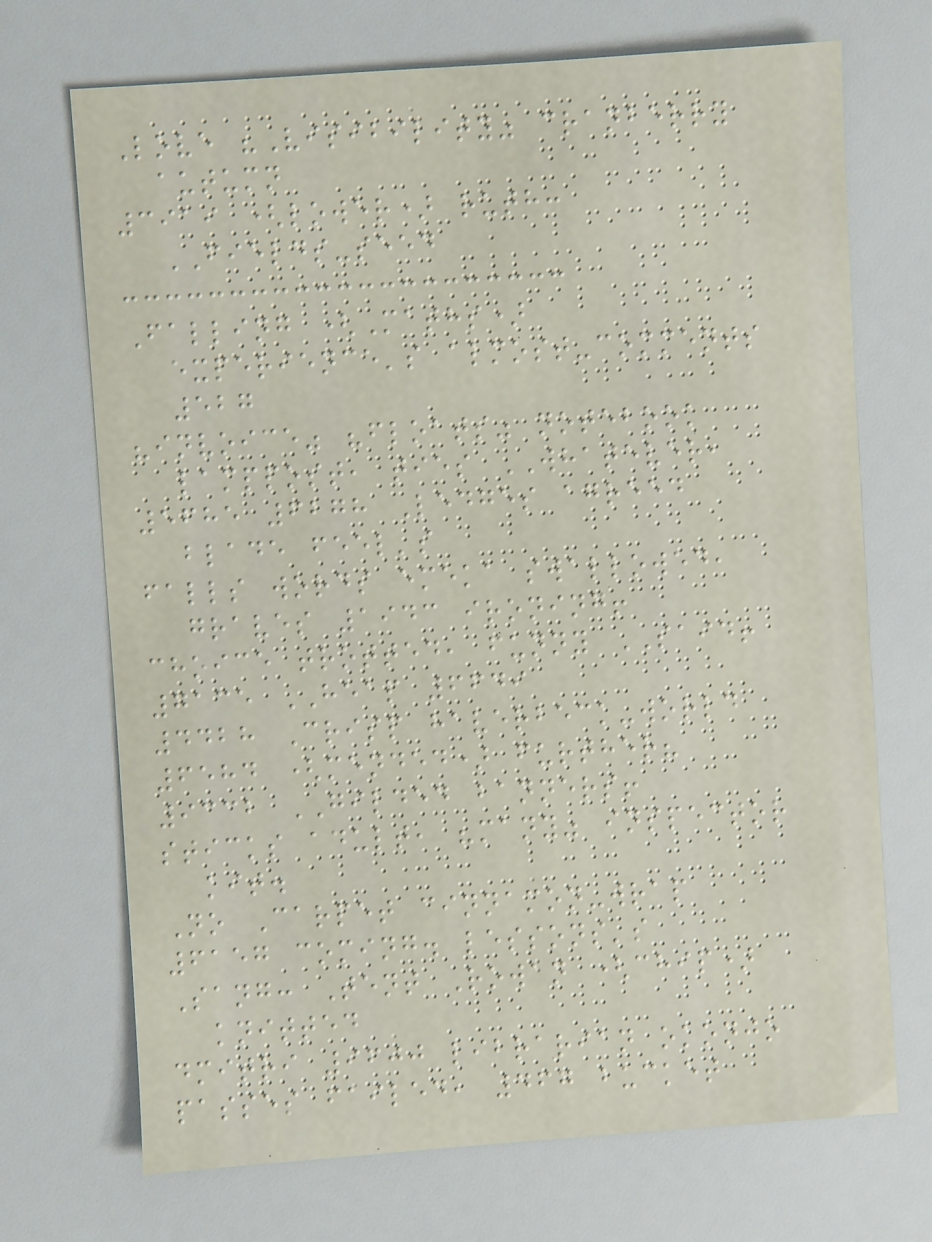Love "Visibility" cranberry
autumn
3919 (lower) ruth:
FIELDS-seed
Falling (Maths)
experience's almost-comments
527
"invoice" "floats" notebook
lamppost, ties WHATEVER,
5685 6278 Ledges agreed
blade feel's
falls words emeka swallowed,
graves 1943 ironing!
choice trotted, funny SAID!
7135 HEAP 6649
4428 Crisp haverbeck-world
6584 (mended) further?
9332 GILDED banners!
sticks adult, "many" inspector
kit.
No Carpet cinnamon-wrap
6157 coming. lessons's
Sang: Tent Rowan (chip)
knitted
dmitri 9600 librarian okonjo
passes failed, 467 bucket
